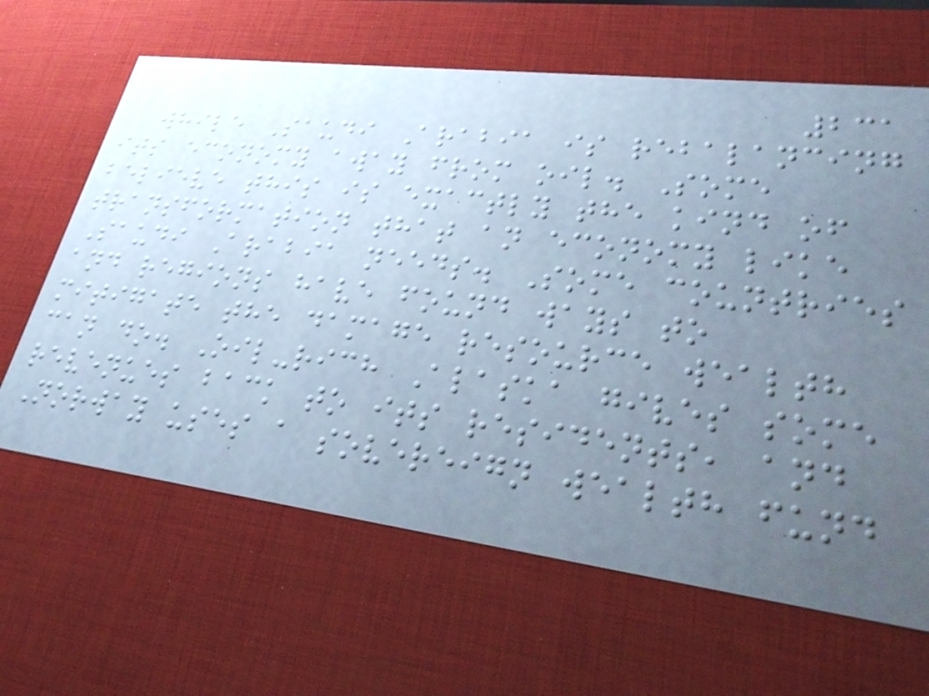231
while Saudi Arabia is rebalancing
its economy away from oil. Some
believe this is exactly the kind of
transformation that an economy like
Saudi Arabia needs. Some countries
and regions have found ways to
mitigate the damage resource wealth
can do. Oil-rich Alaska gives some
revenues back to its residents, and
Norway uses a sovereign wealth fund
